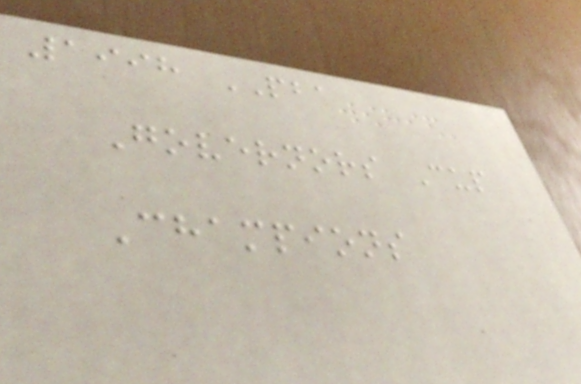1998 PBA
Governors Cup
Champions
